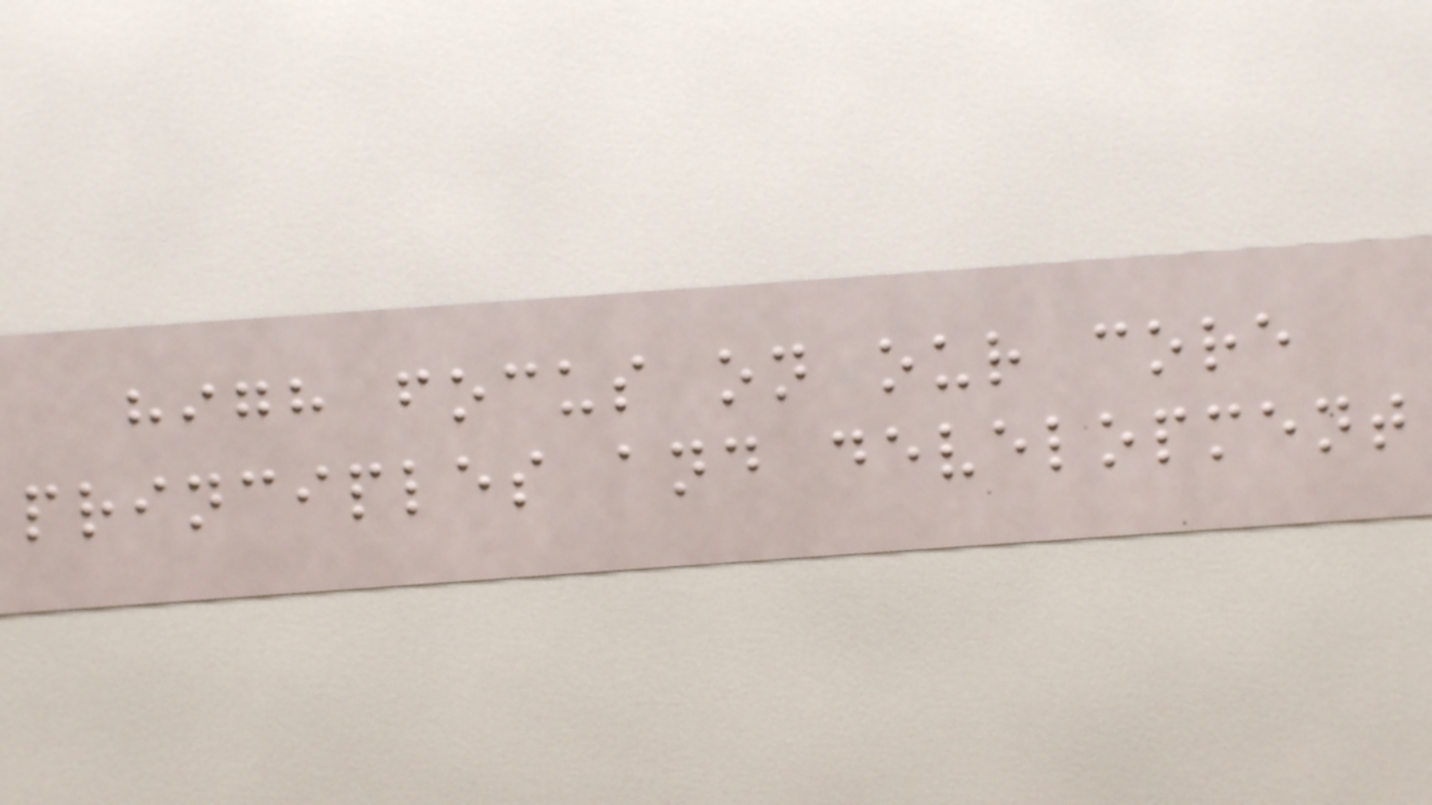high focus on our core
principles and development
